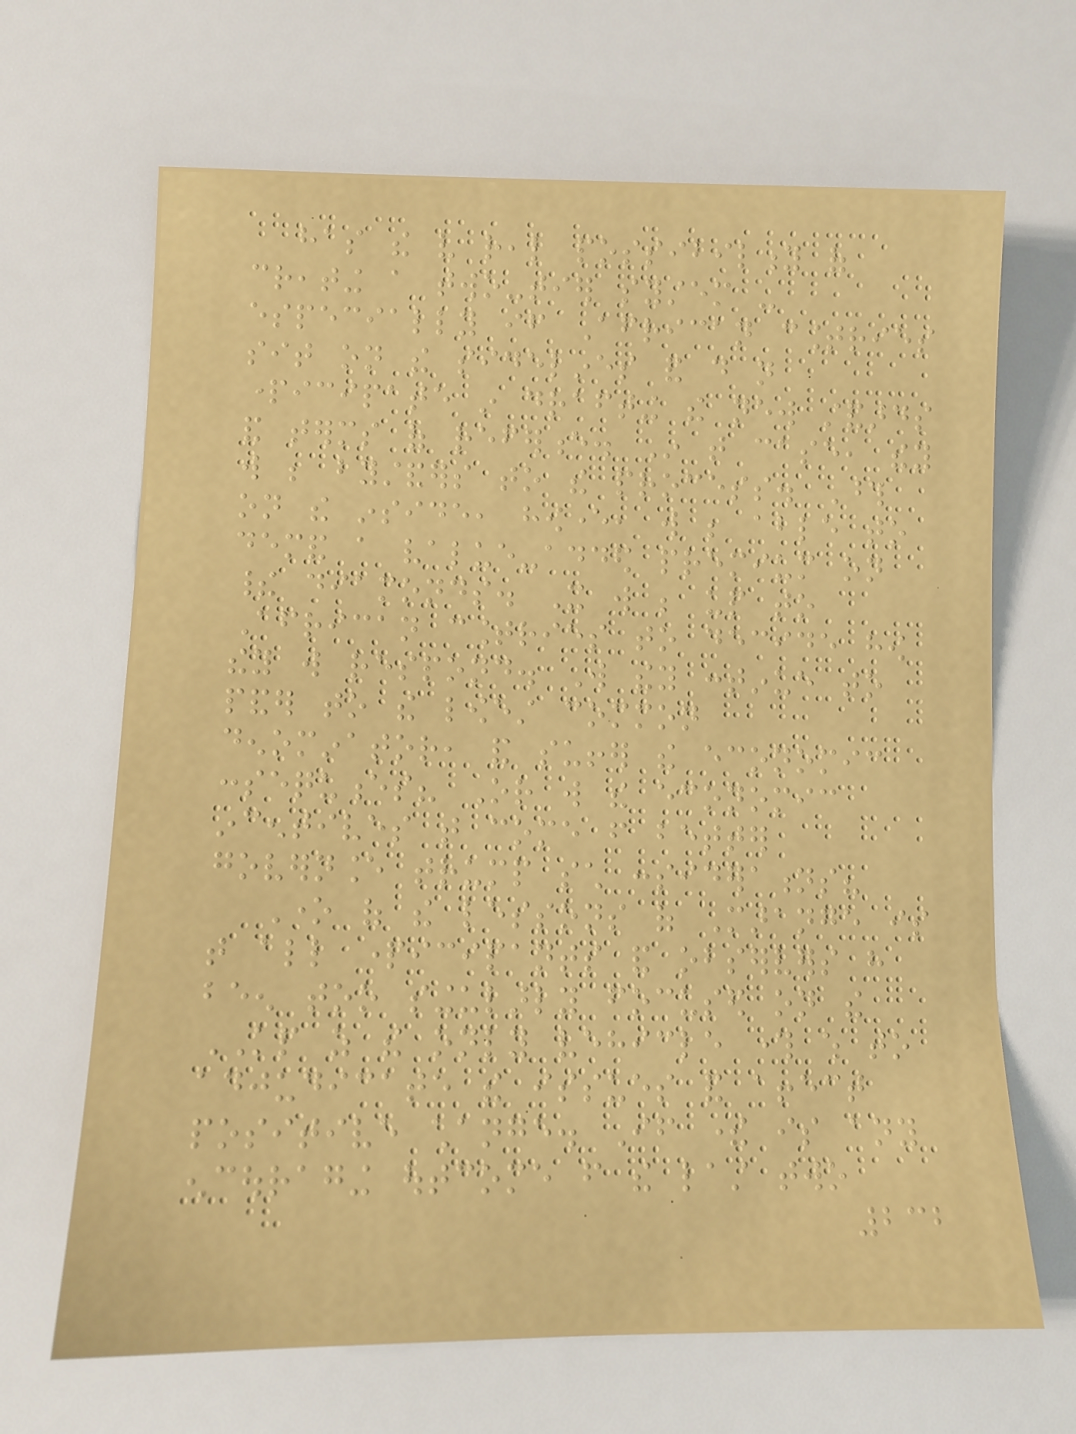has the very real possibility of
creating a two-tier system -
especially if African countries
sit on the sidelines and do not
participate in drafting the new standards
and terms of reference. In that case, they
will be bystanders to the process. Those
on the inside, however, will be able to
demand a value-added premium on
their diamonds. It will be up to
African countries to decide how
they will respond. Will they continue to
pander to the lowest common
denominator, and suffer the economic
consequences? Or will the economic
incentives that come from better
governance trump such considerations?
One of the lessons of Marange is
that all participants and observers have
been too singularly focused on the
KP as the only vehicle through which to
adjudicate the issues and affect
positive change. If there is any
encouraging outcome from the last two
232
